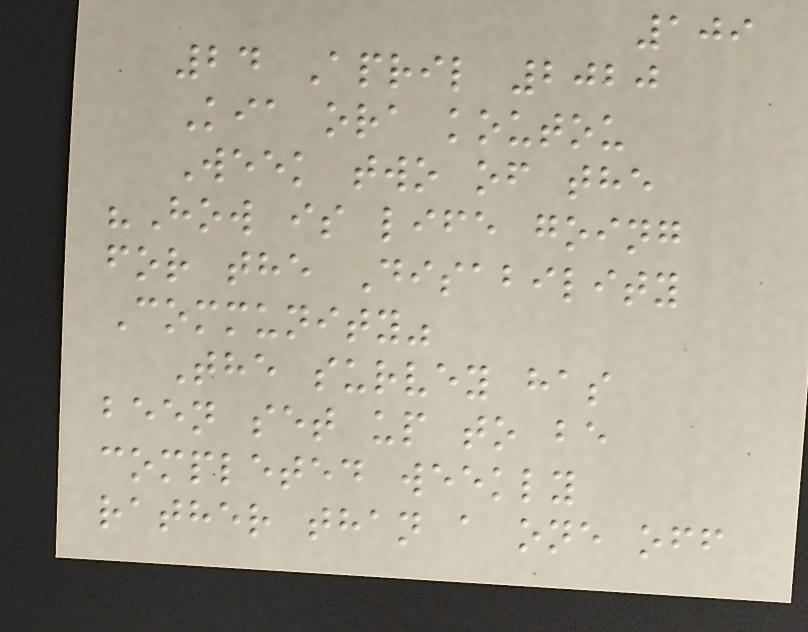109
24 April 2020
Kia ora koutou
Week two of the
"How is life going
for the Disability
Community"
The survey has
been set up to be
completed weekly
rather than a one off
